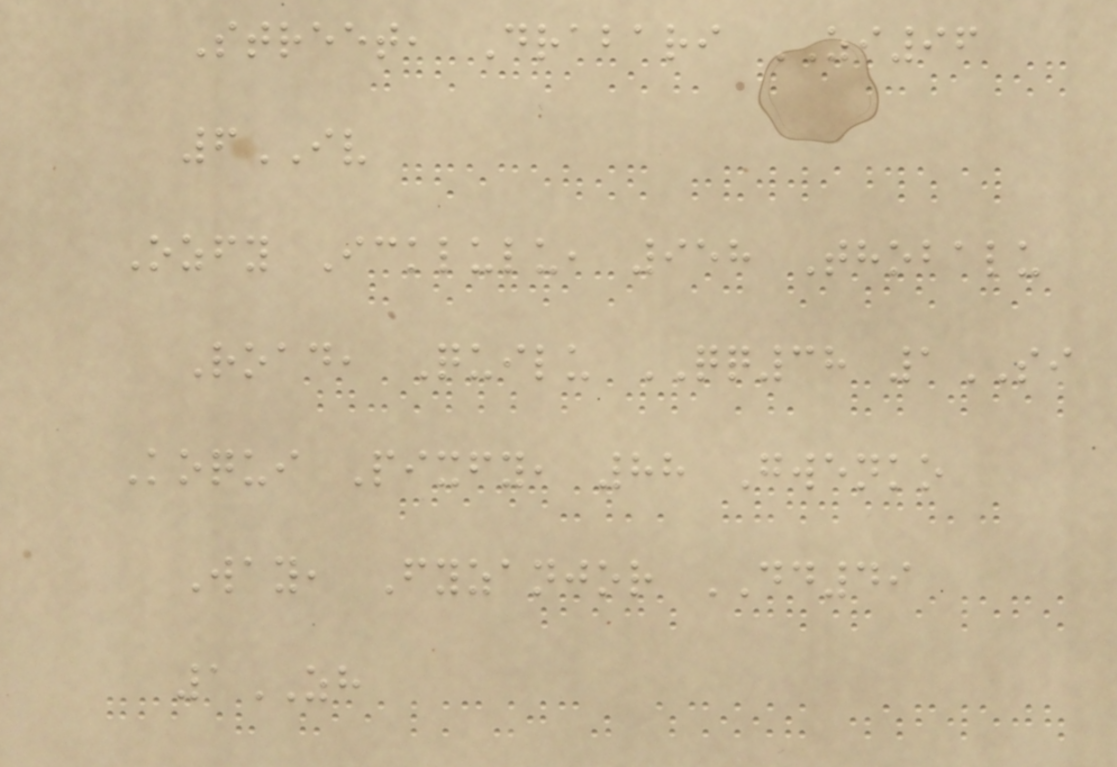Street, Drabari ZI96
6IV
Ozfy Icklulu, 958 Thobalu
Road, Quilu QQ38 1SI
Koqui Pixfy, 88 Gwenko
Way, Fyzanjor DD49
1ZH
